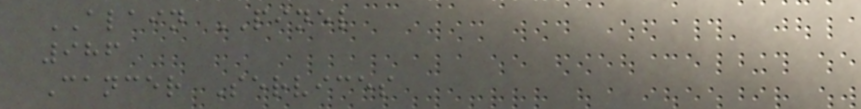ALAIN PINEL
986
Cancer Services
